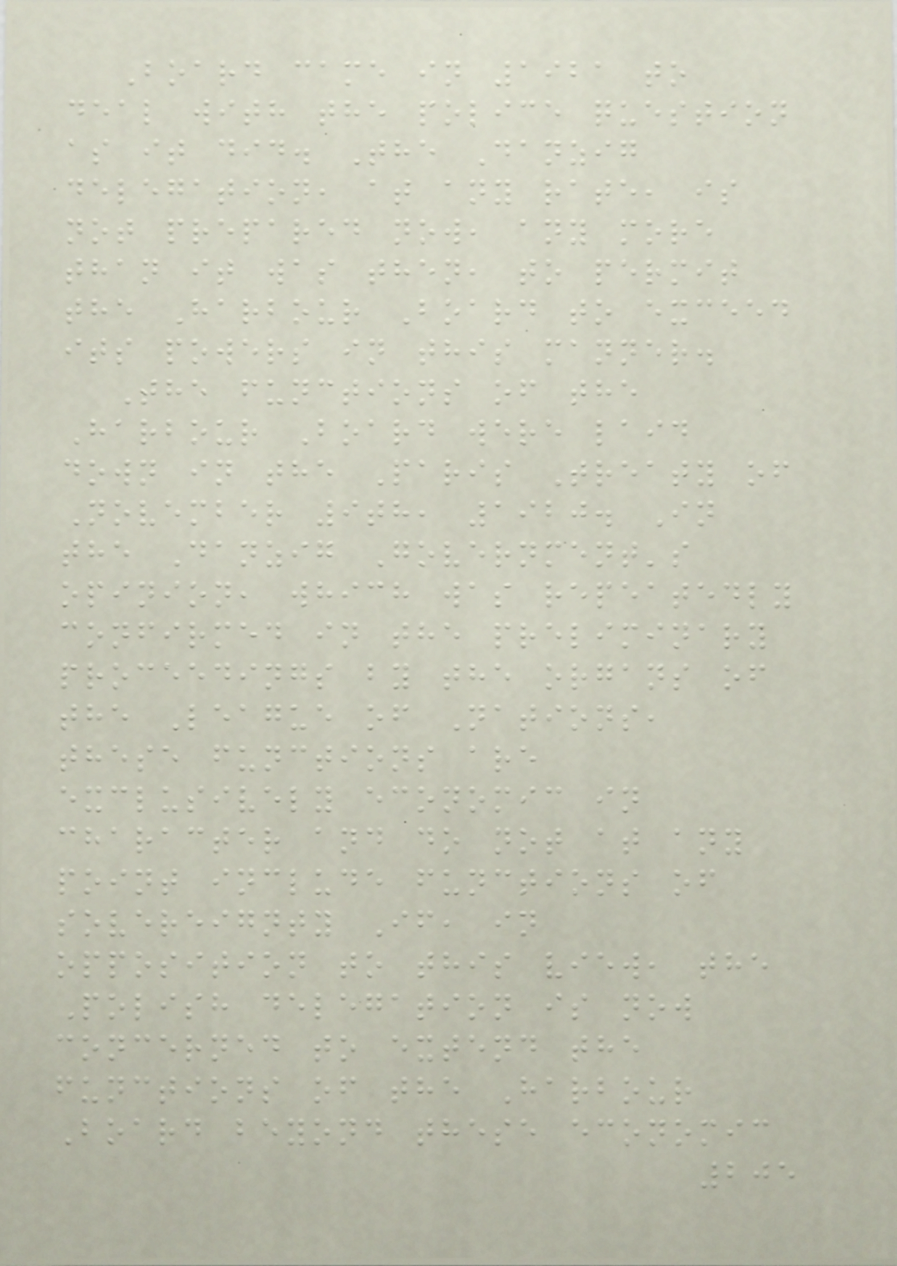Board came in 1921 to
deal with the police question
as it did. The Danzig
delegation, at any rate, is
not prepared now, any more
than it was then, to permit
the Harbour Board to exceed
its powers in this manner.
The functions of the
Harbour Board were laid
down in the Paris Treaty of
November 9th, 1920. In
the Danzig Government's
opinion, which was repeatedly
confirmed in the preliminary
proceedings by the organs of
the League of Nations,
these functions are
exclusively economic in
character and do not at any
point include functions of
sovereignty If, in
opposition to this view, the
Polish delegation is now
concerned to extend the
functions of the Harbour
Board beyond these economic
205
